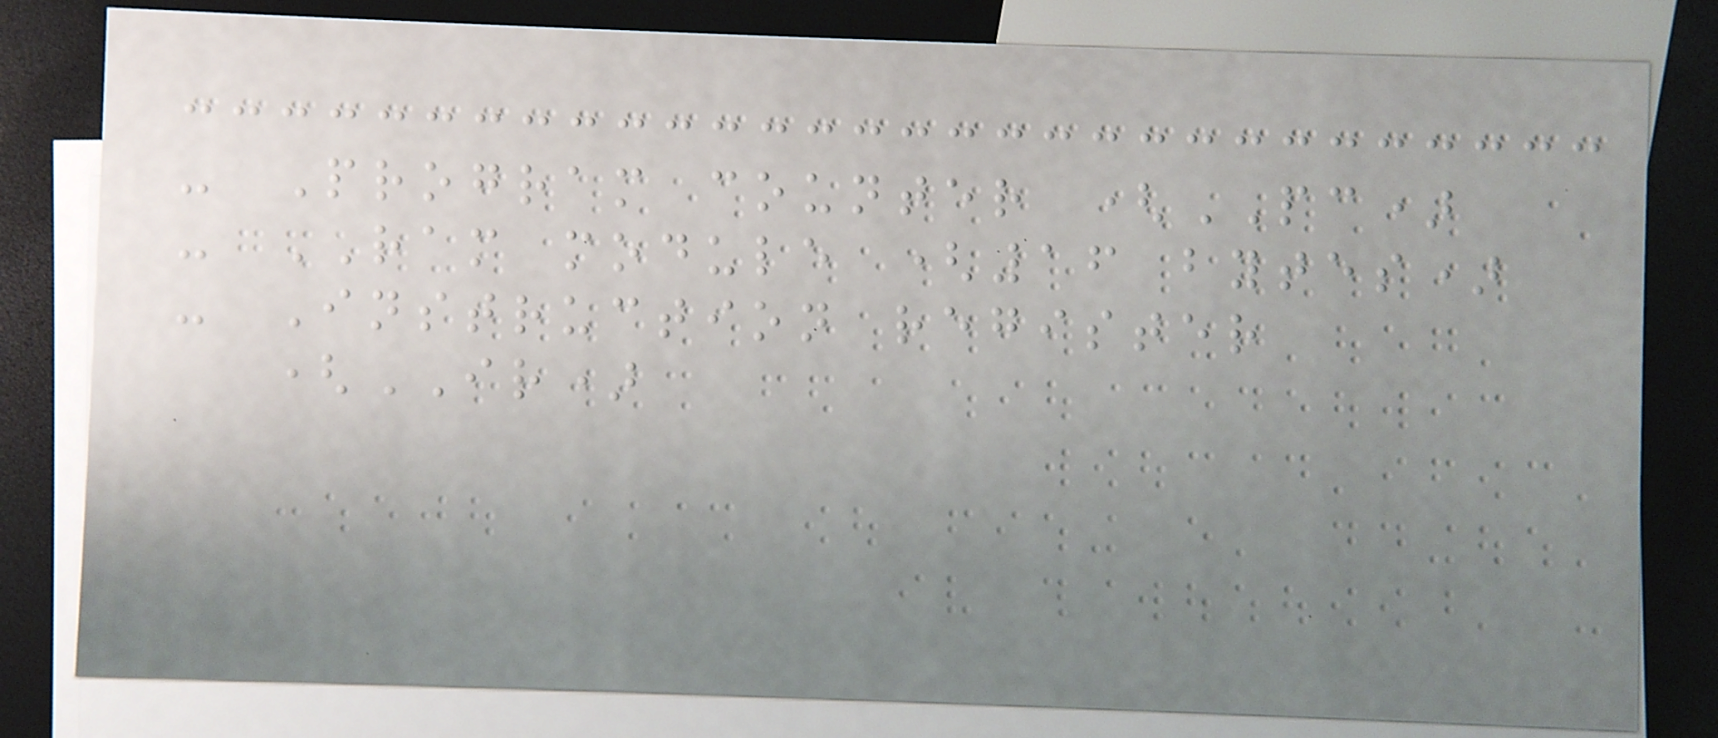- Program counter (PC)
- RAM module (16 bytes)
- Instruction register
(IR)
